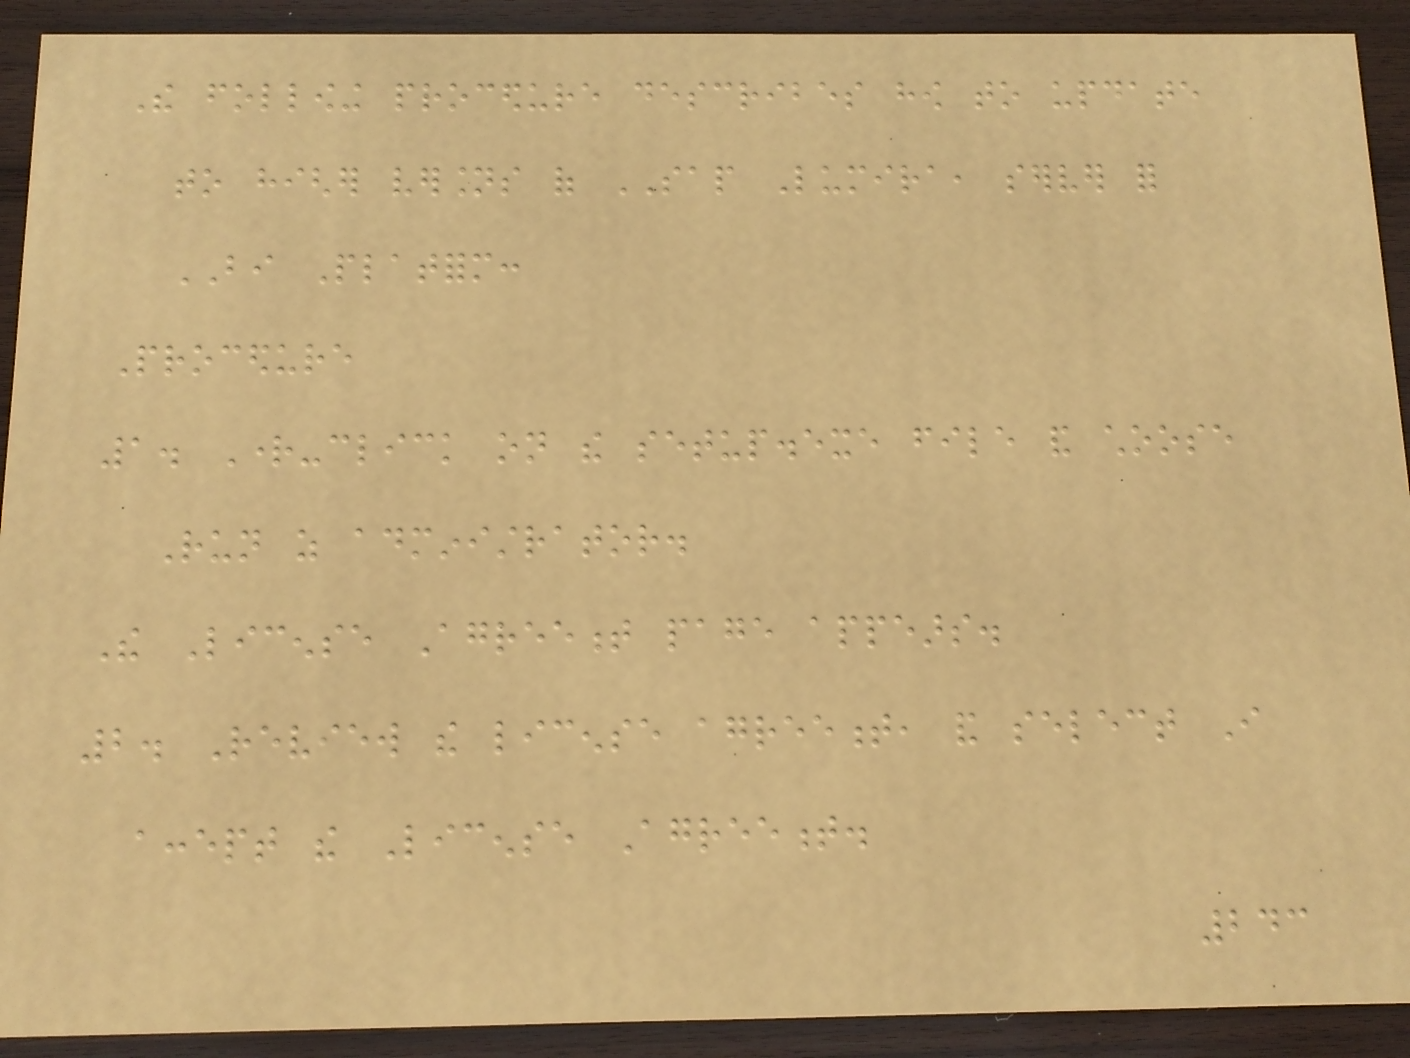The following procedure describes how to update
to higher versions of SAP Lumira, server for
BI Platform:
Procedure
1. Right-click on the setup.exe file and choose
Run as administrator.
The License Agreement page appears.
2. Review the license agreement, and select I
accept the License Agreement.
243
